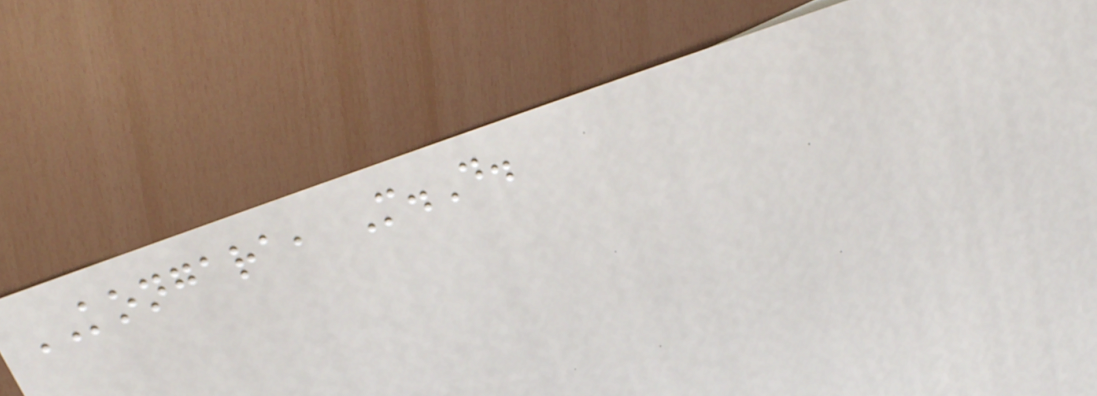KONGARA, M.D.
